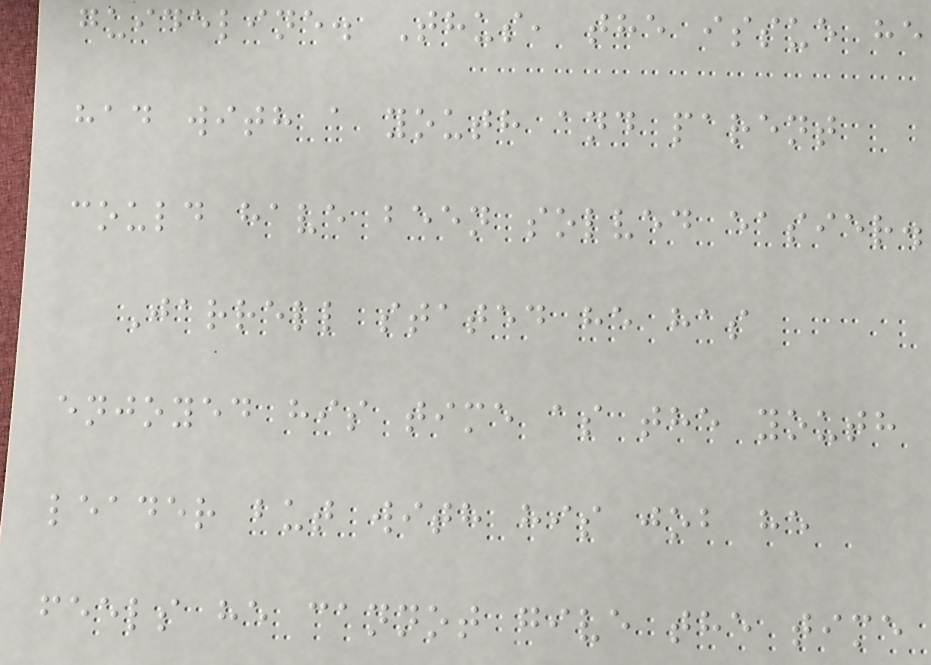guideline. Thus, the issue he
had with a youth and parent
could have been solved easier.
Jarrell stated he has
enjoyed his time as the youth
leader but with his job he
feels he cannot give the time
